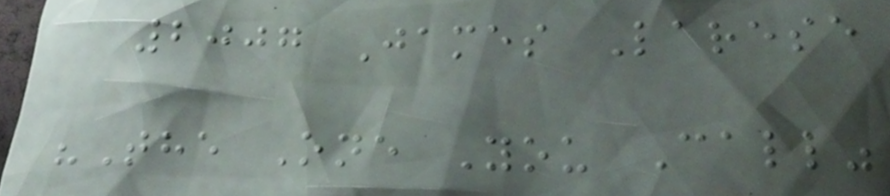2007 James Larese
"The One You Call"
